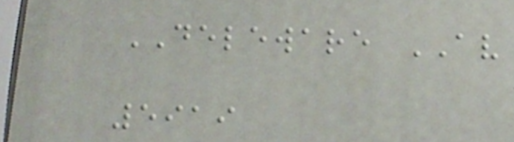DELEWARE AV
5919
